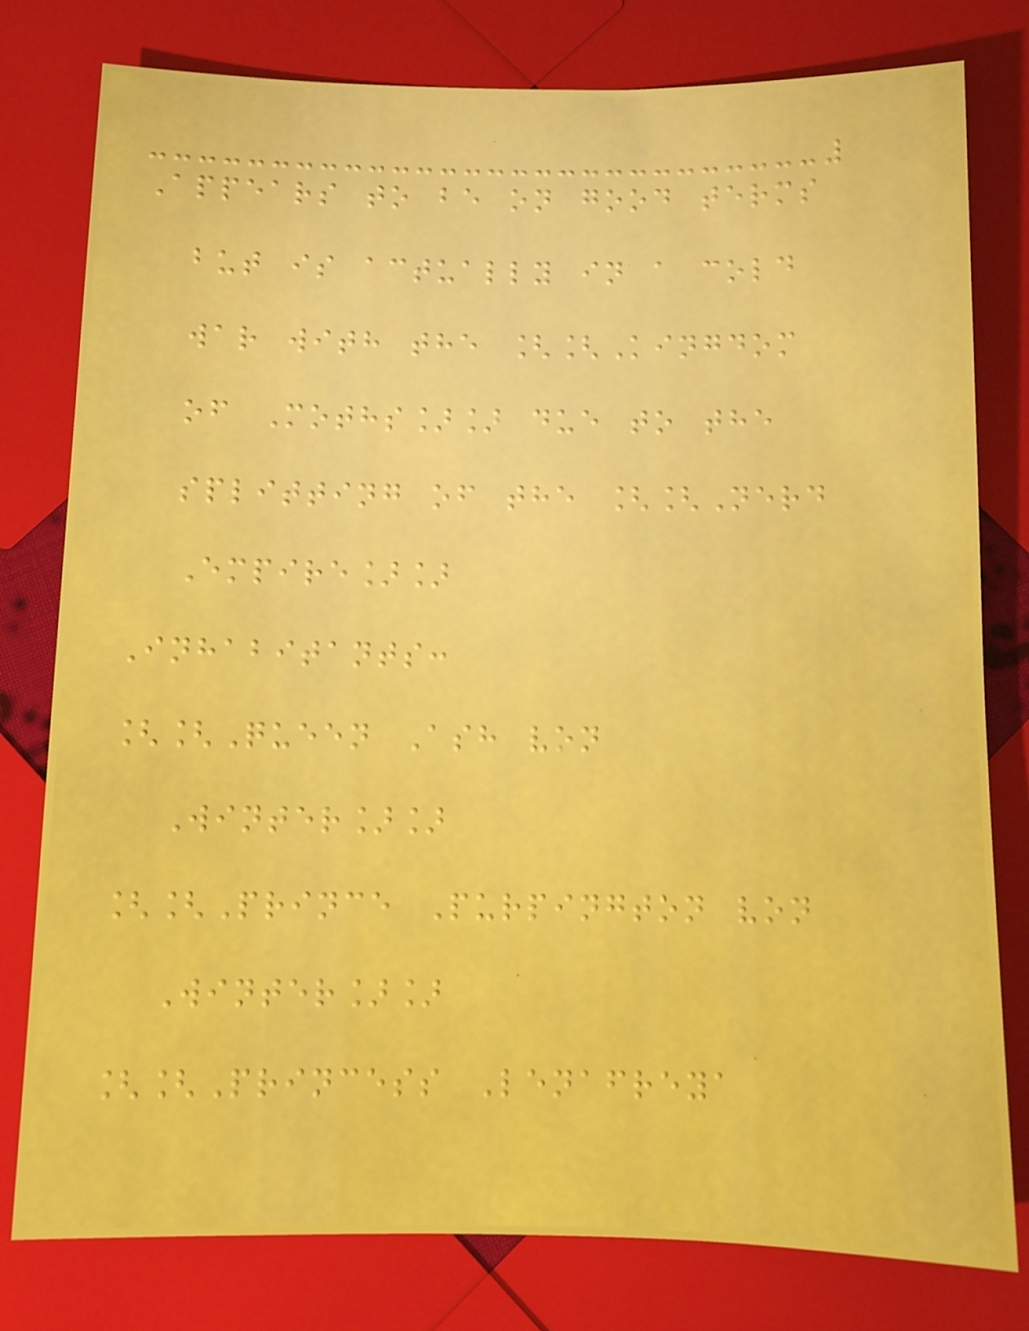Appears to be on good terms
but is actually in a cold
war with the [[Kingdom
of Moths]] due to the
splitting of the [[Nerd
Empire]]
Inhabitants:
[[Queen Ash von
Winter]]
[[Prince Purpington von
Winter]]
[[Princess Lenafreya
